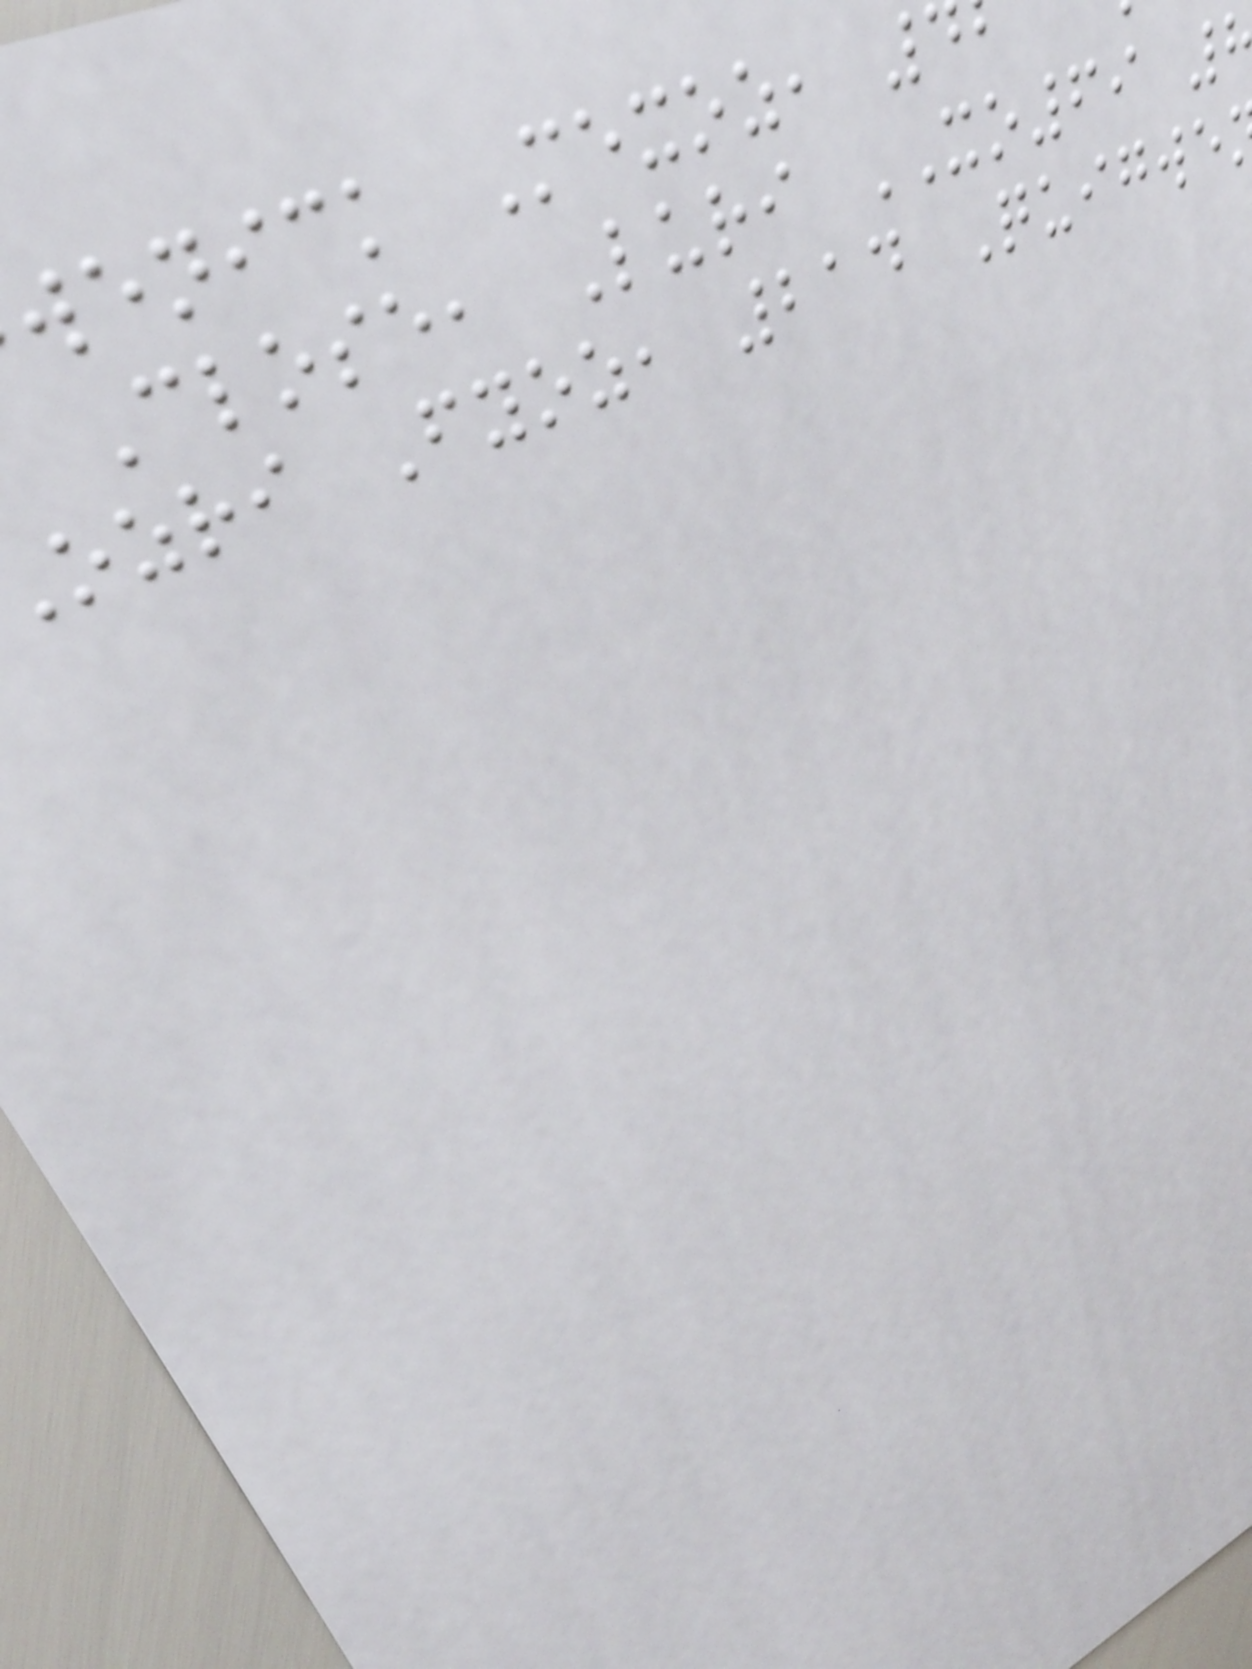wenick Mexoz,
Close, Luri XO69
ozri Fyoz, 214 Quigwe
